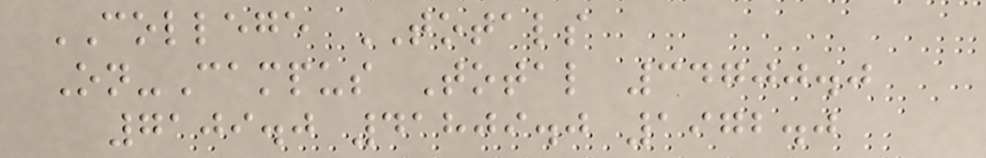COLLEGE TOTALS
On-Campus Total 34700.0
7109.0 41809.0 1972.0
